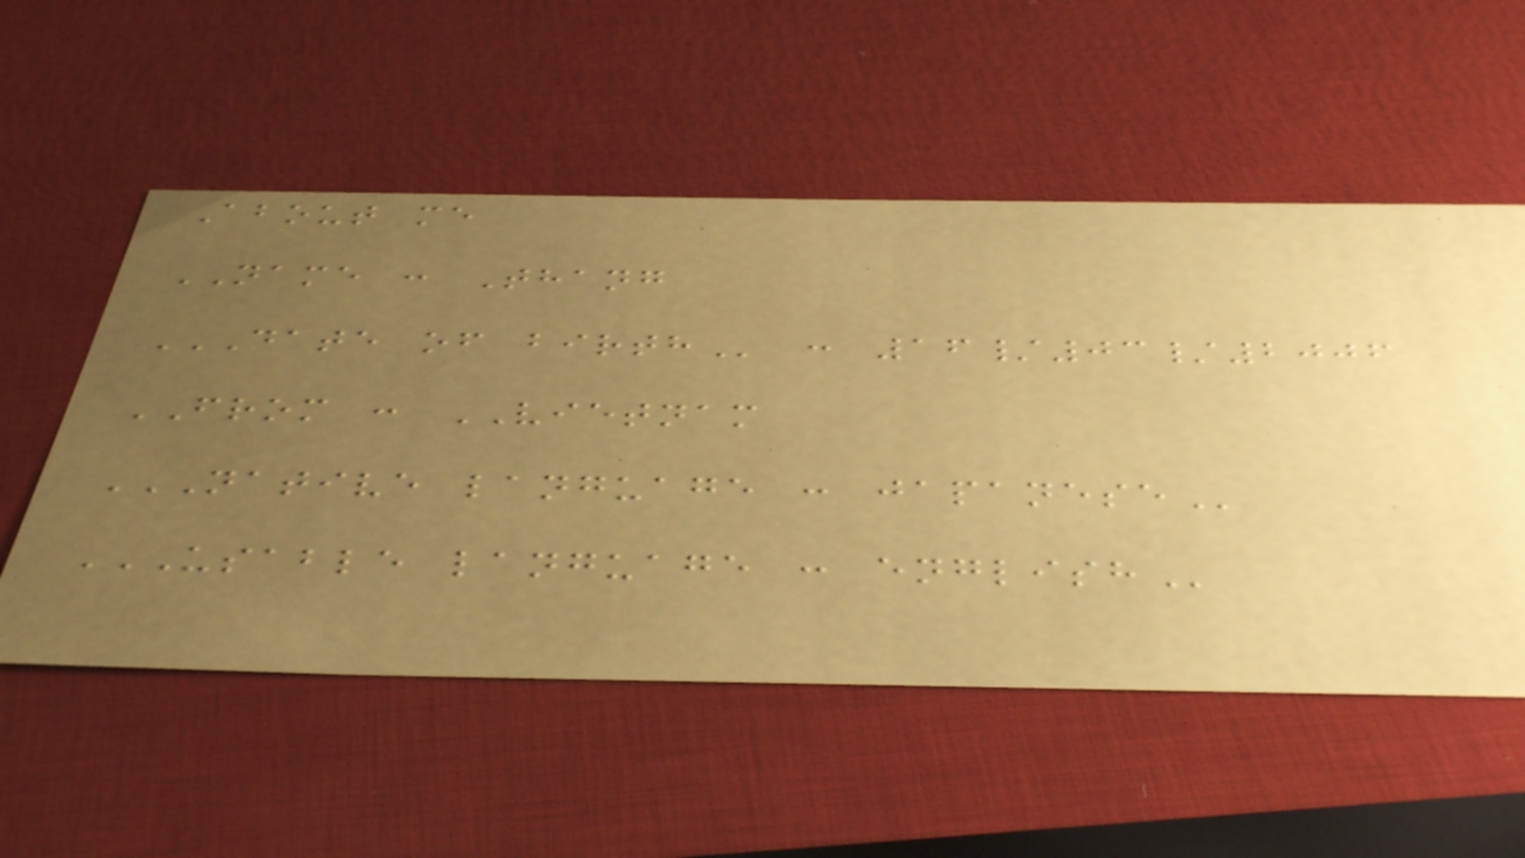About me
NAME : Thang
DATE OF BIRTH : 16/03/2006
FROM : VIETNAM
NATIVE LANGUAGE : JAPANESE
USABLE LANGUAGE : ENGLISH
